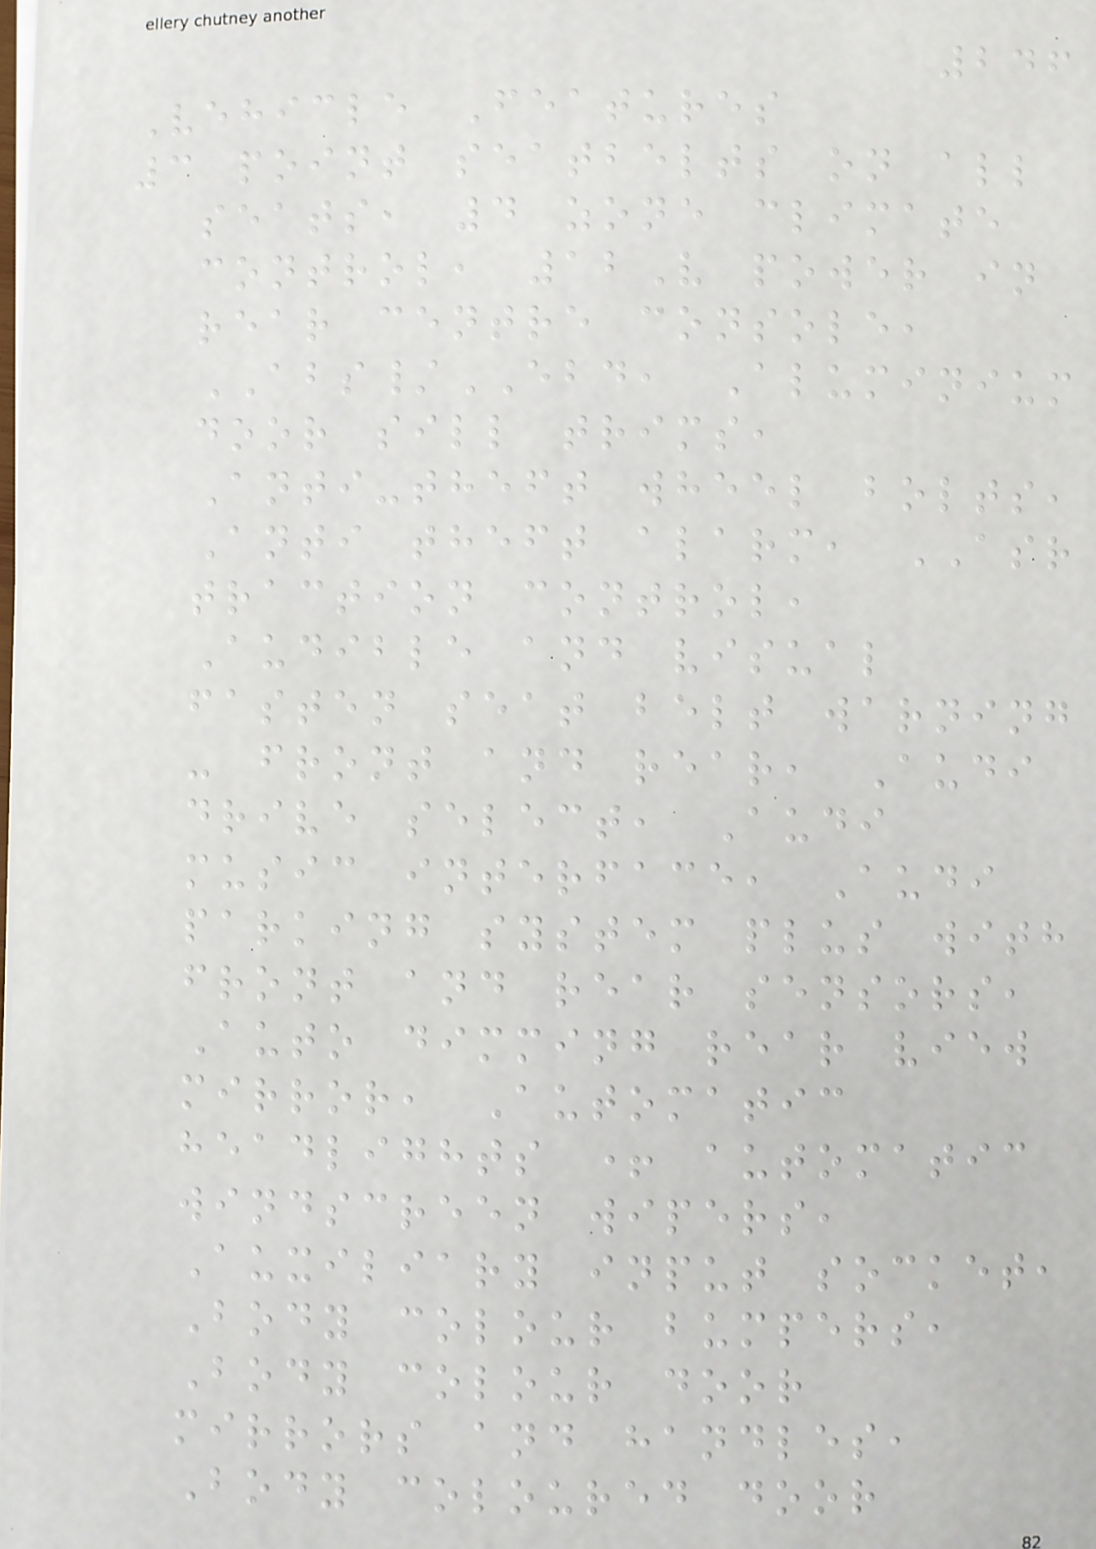246
Vehicle Features
3 point seatbelts on all
seats, 4 zone climate
control, 12V power in
rear centre console,
ABS/EBD, Aluminium
door sill trims,
Anti-theft wheel bolts,
Anti theft alarm, ASR
traction control,
Audible and visual
fasten seat belt warning
- front and rear, Audi
drive select, Audi
music interface, Audi
parking system plus with
front and rear sensors,
Auto dimming rear view
mirror, Automatic
headlights + automatic
windscreen wipers,
Auxiliary input socket,
Body colour bumpers,
Body colour door
mirrors and handles,
Body coloured door
